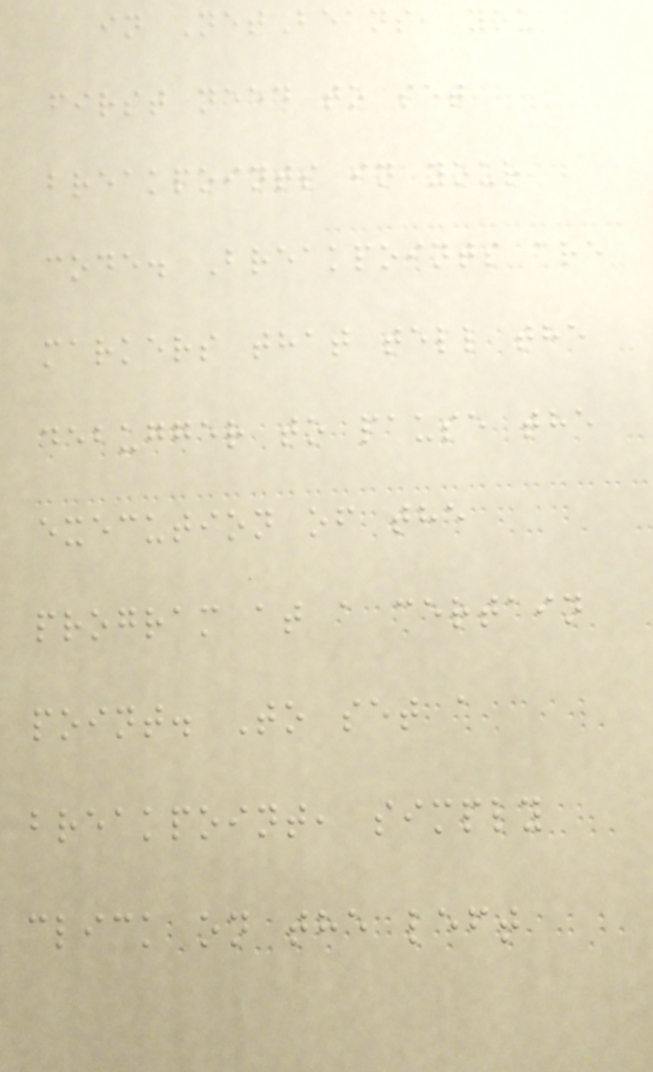in NetBeans, you
first need to set
breakpoints in your
code. Breakpoints are
markers that tell the
debugger to pause the
execution of the
program at a certain
point. To set a
breakpoint, simply
click on the left
